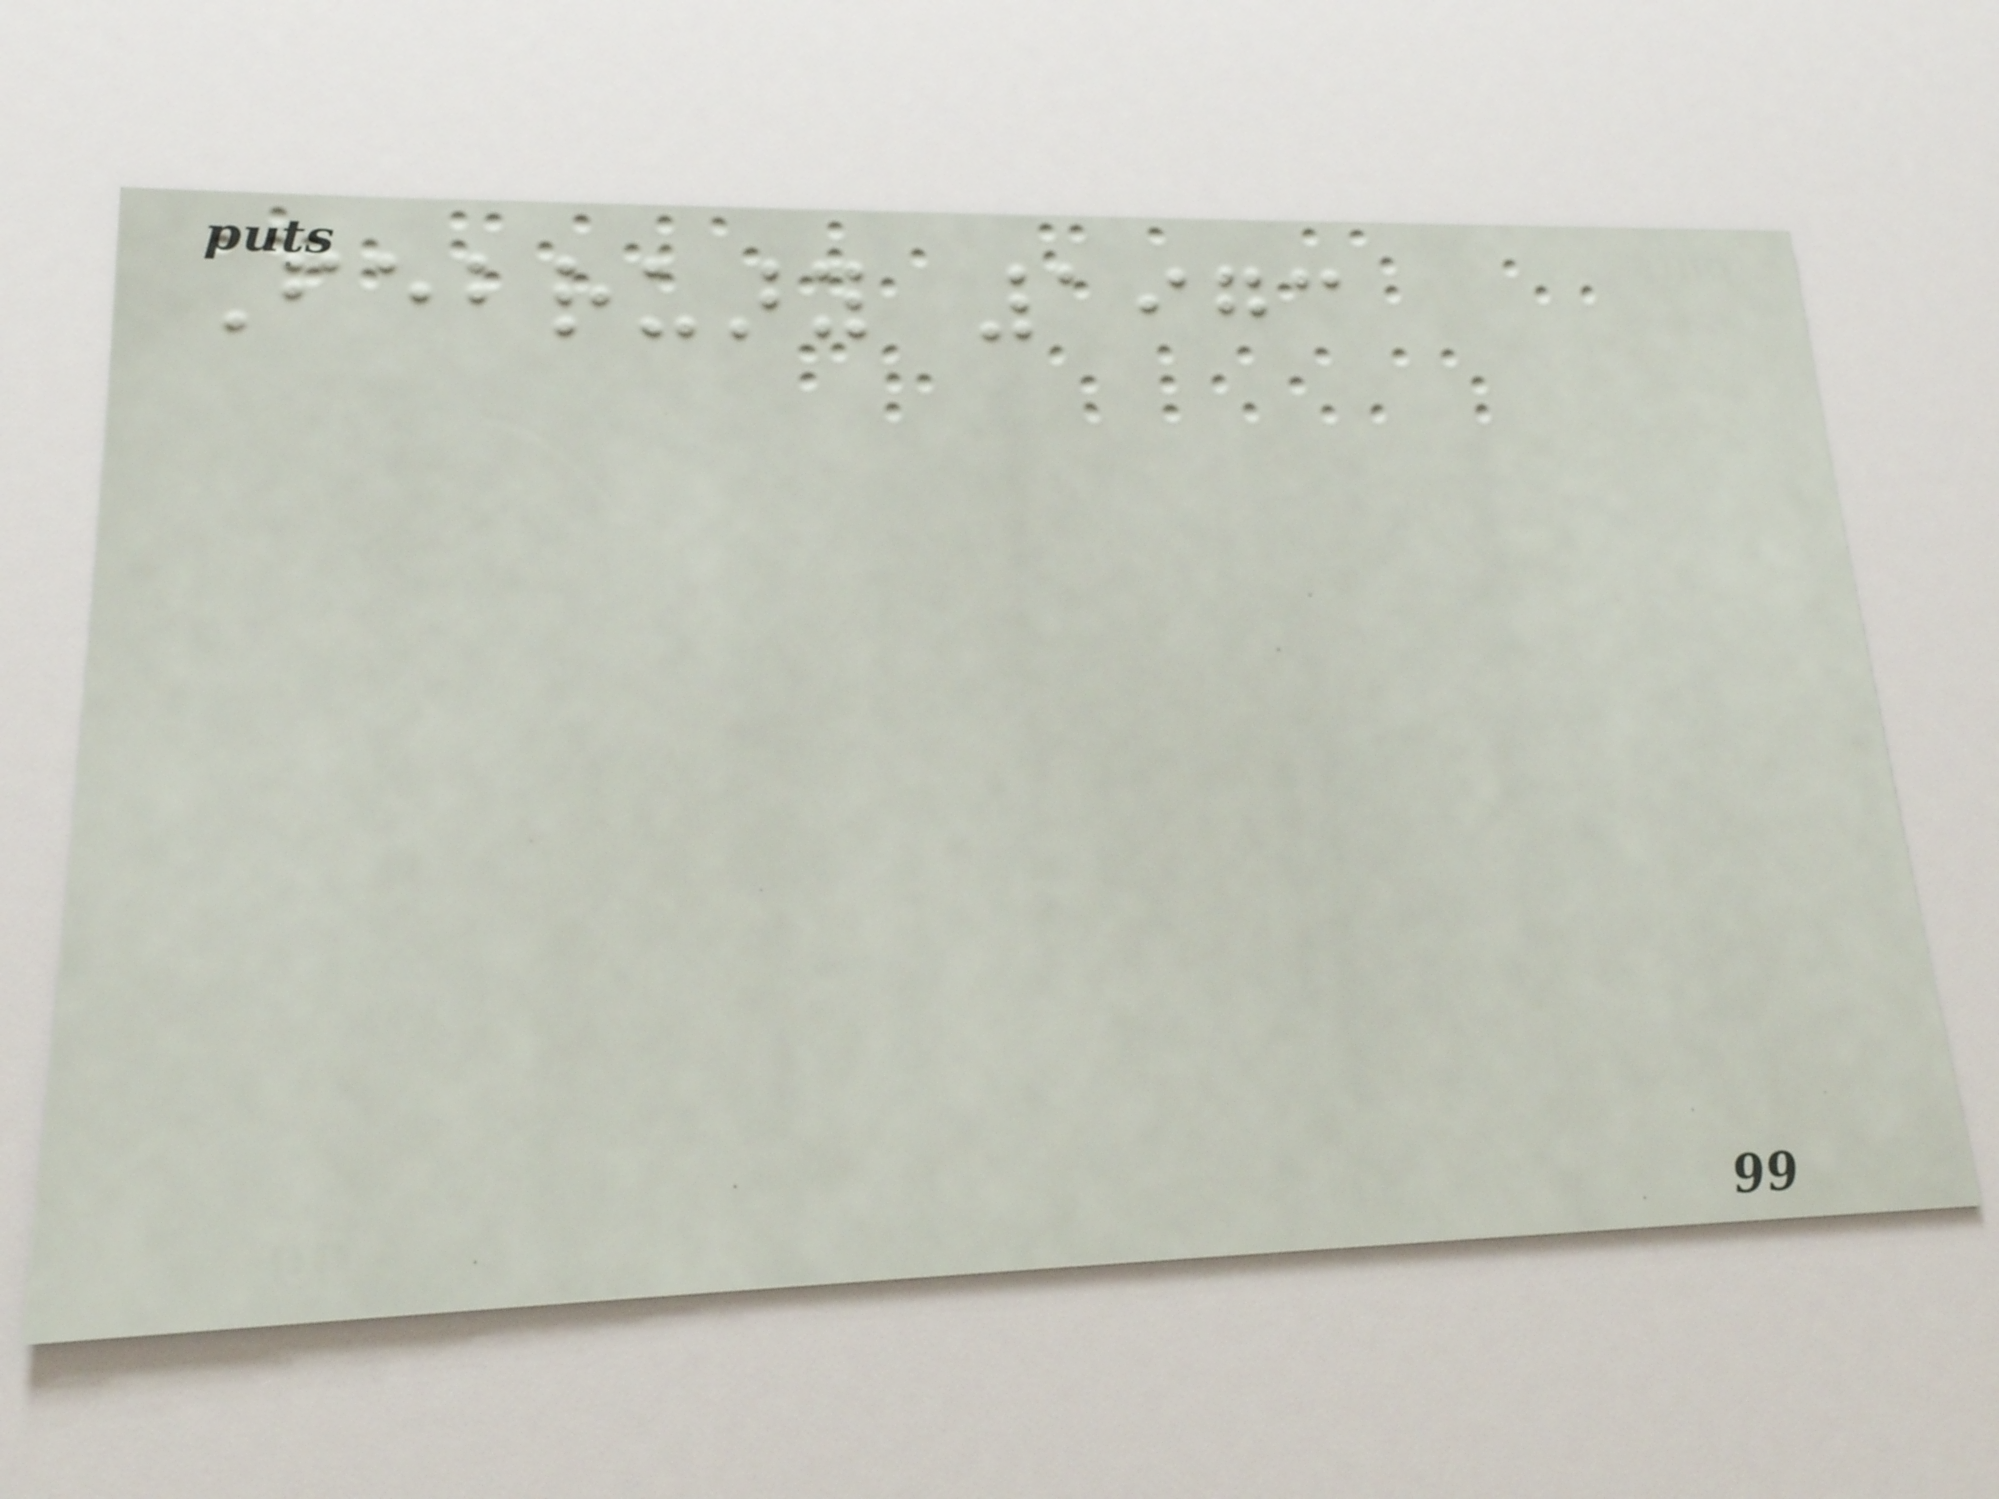February 1973
